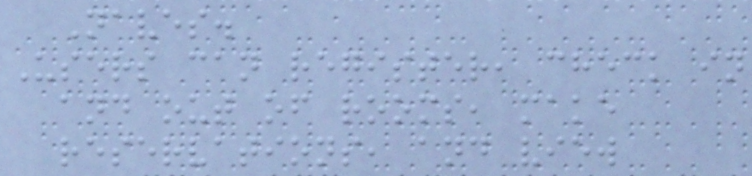Naves.
Users can register, check in
and out of rooms, make
reservations, and view
